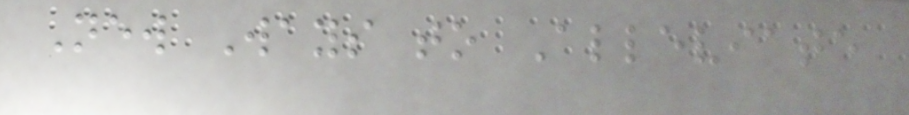New Ways to Alleviate
